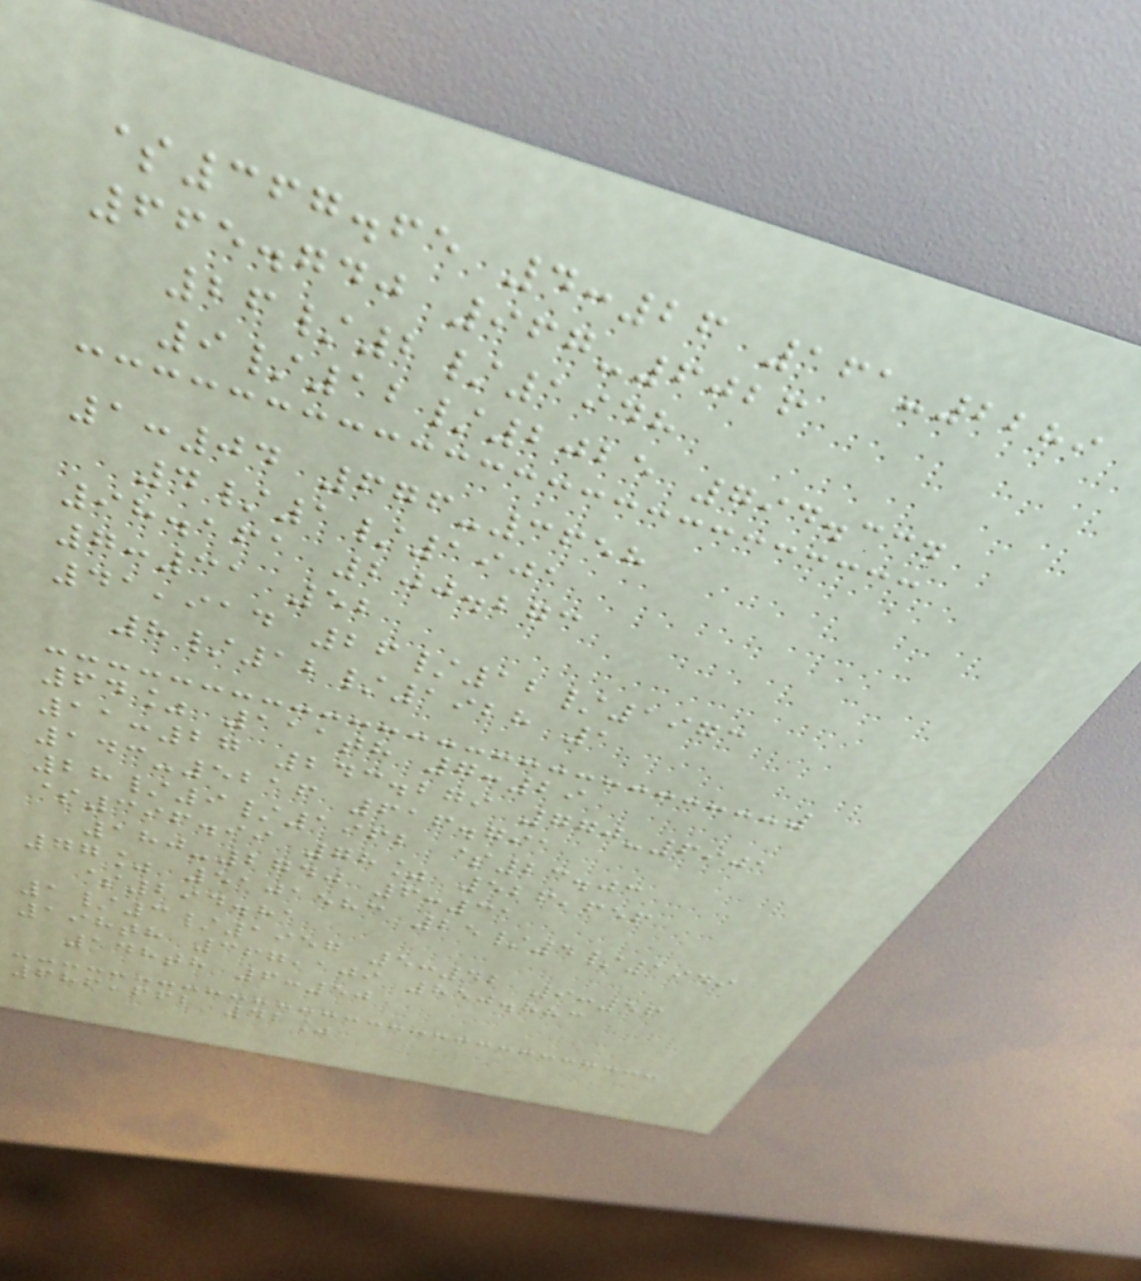$367.65 4:26 161-2289
665.740 967-6026
26/2/1948
9/12/2025 794.334
1:04 676-3658
4/1/1901
98.161 200.273
7:31 52
41,914 26/12/1973
8/12/1928 1
64% 111th 7:29
11:27 243.279 770-6901
143-5216 616.791
28/9/1962 $23.03
$396.99 78% 526,656
180-2740 6:31
77% 5101583 25/4/1949
$294.81
1/3/1957 5:42 9:56
198th 367,109 850.883
148th 6:50
686,662 42%
